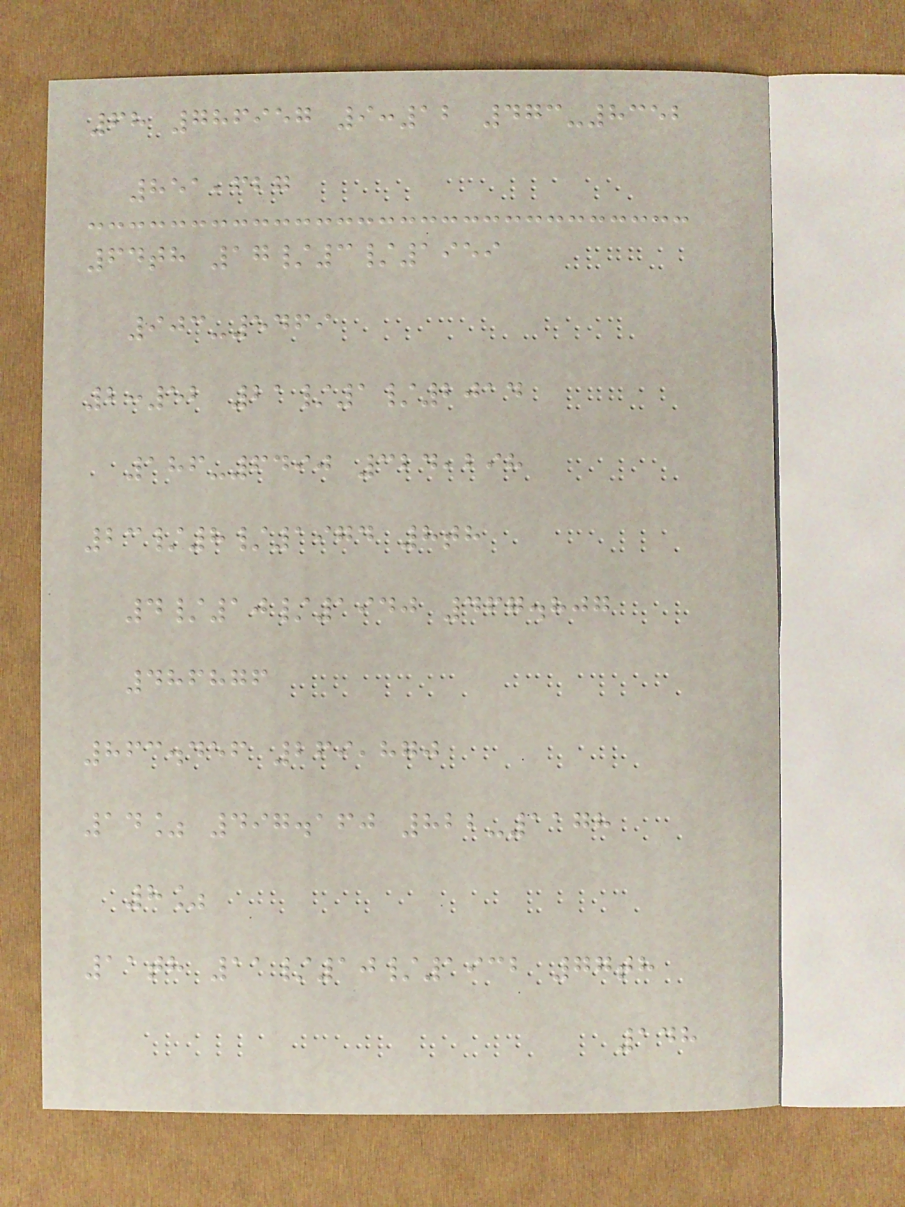68 786957 9:12 473-8352
851,627
64th 17/3/1959
903-5469
2:52 21/1/2014
186-6490 324,298
23/8/1974 8th
4/10/1940 467.807
486876
863.456 269,870
14% 497.160 822-1178
8%
11th 11/10/1932 77th
148
